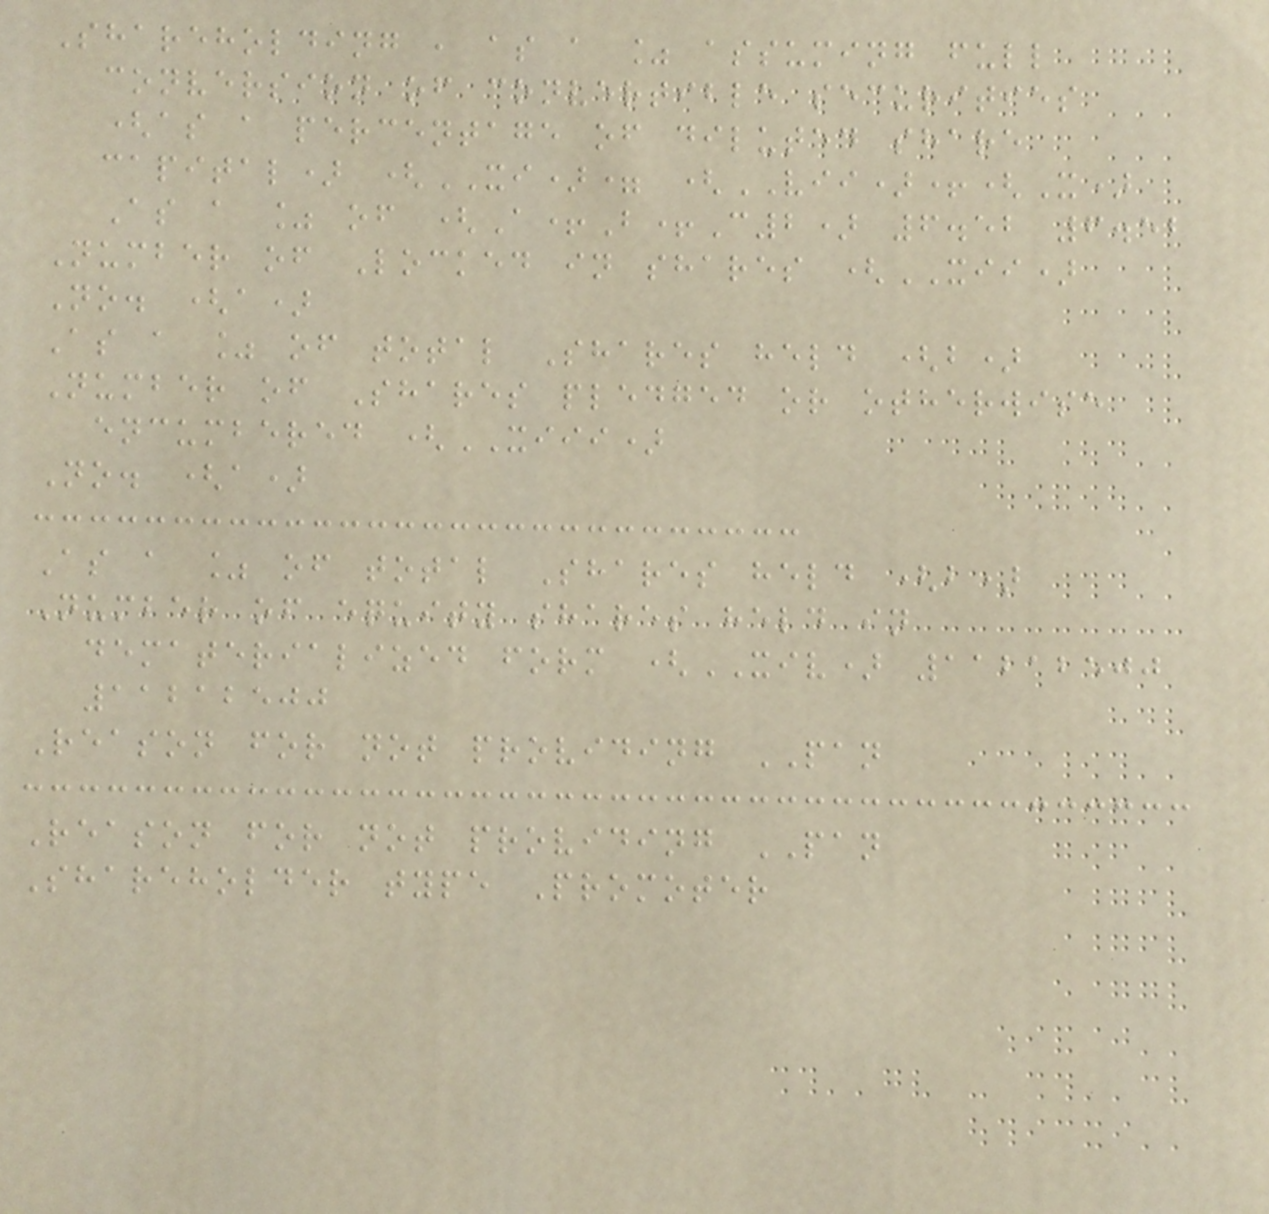Shareholding , as a % assuming full
conversion of convertible securities
(as a percentage of diluted share
capital) (XI)= (VII)+(X)
As a % of (A+B+C2) 6.52 6.52
Number of Locked in shares (XII)
No. (a)
As a % of total Shares held (b)
Number of Shares pledged or otherwise
encumbered (XIII)
No. (a)
As a % of total Shares held (b)
Number of equity shares held in
dematerialized form (XIV) 11212500
11212500
Reason for not providing PAN
Reason for not providing PAN
Shareholder type Promoter
